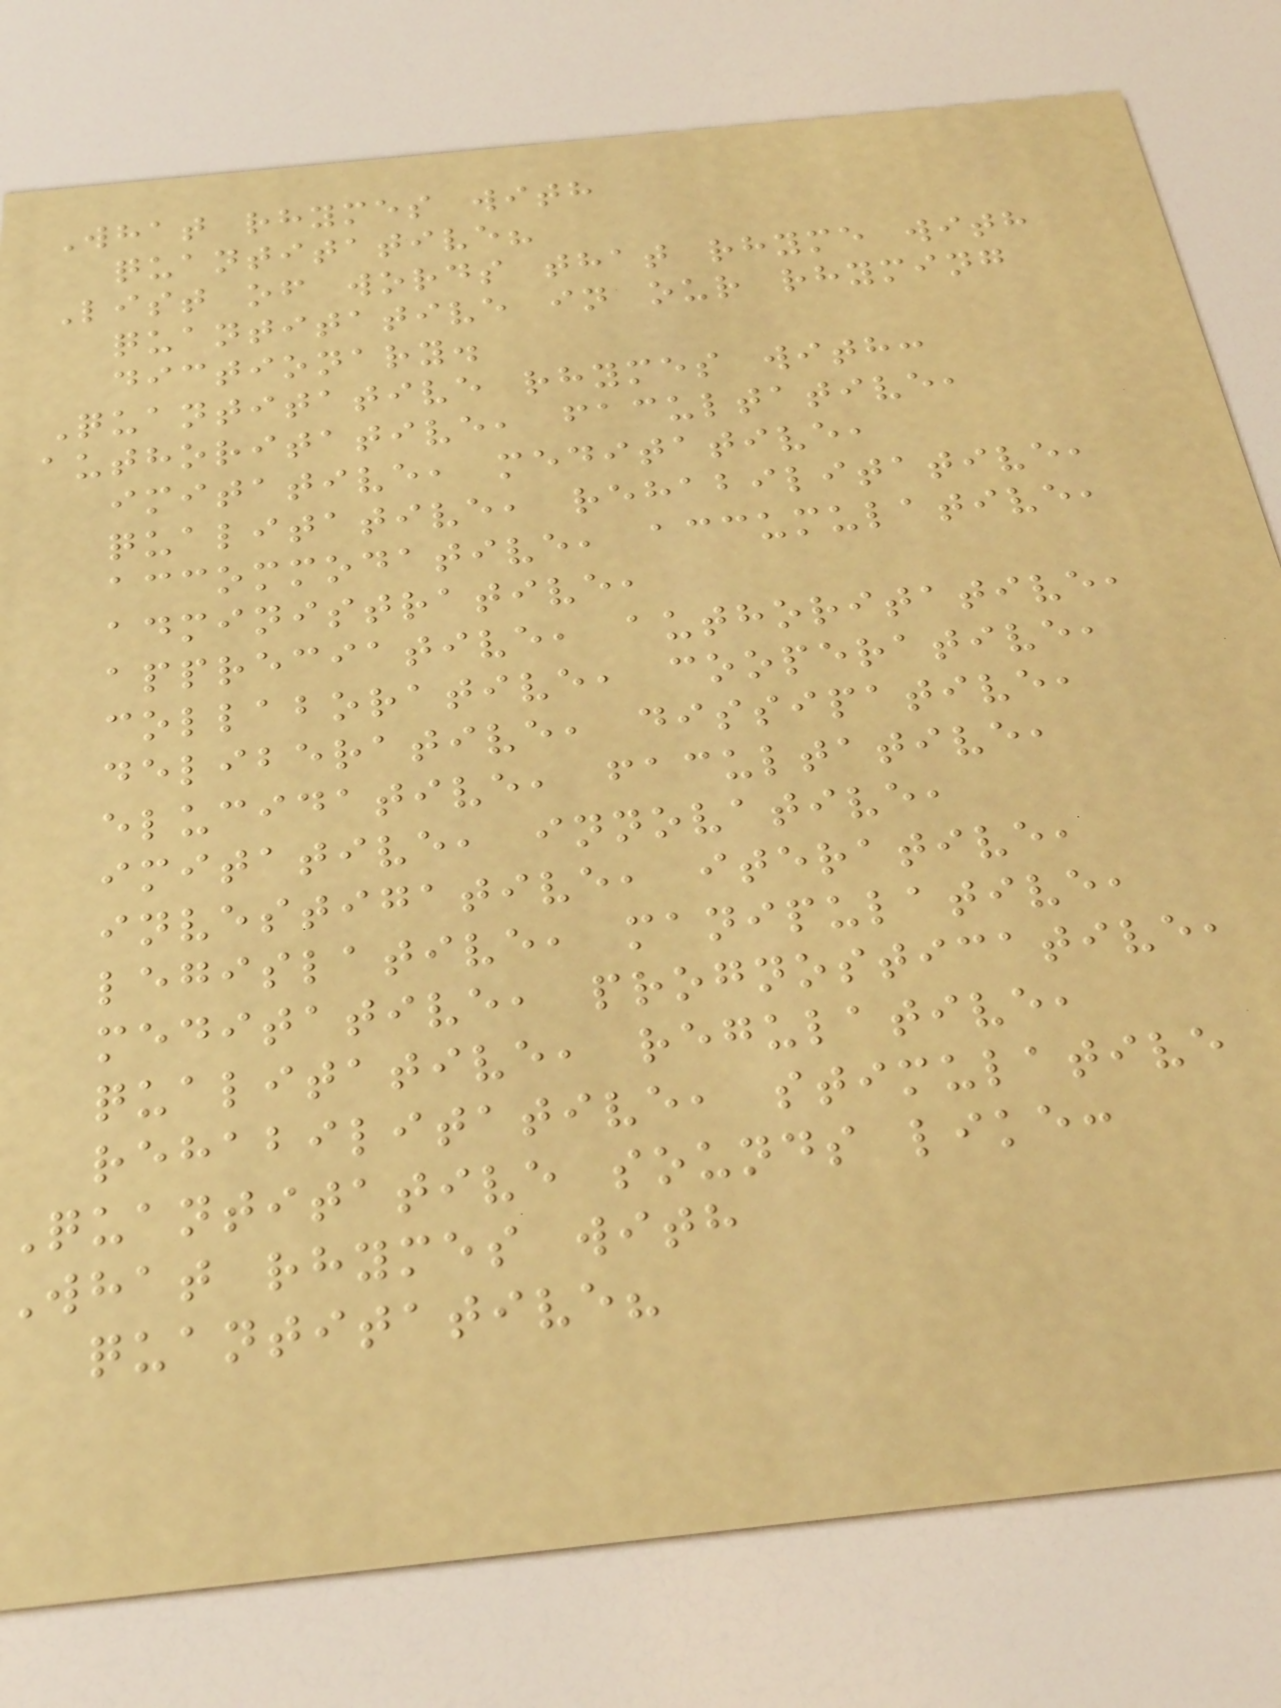What rhymes with
quantitative?
List of words that rhyme with
quantitative in our rhyming
dictionary.
Quantitative rhymes with:
authoritative, facultative,
imitative, meditative,
qualitative, rehabilitative,
accommodative, accumulative,
administrative,
appreciative, authoritative,
collaborative, cooperative,
deliberative, dissipative,
elucidative, facultative,
imitative, innovative,
investigative, iterative,
legislative, manipulative,
meditative, prognosticative,
qualitative, regulative,
rehabilitative, stimulative
Quantitative sounds like:
What rhymes with
quantitative?
